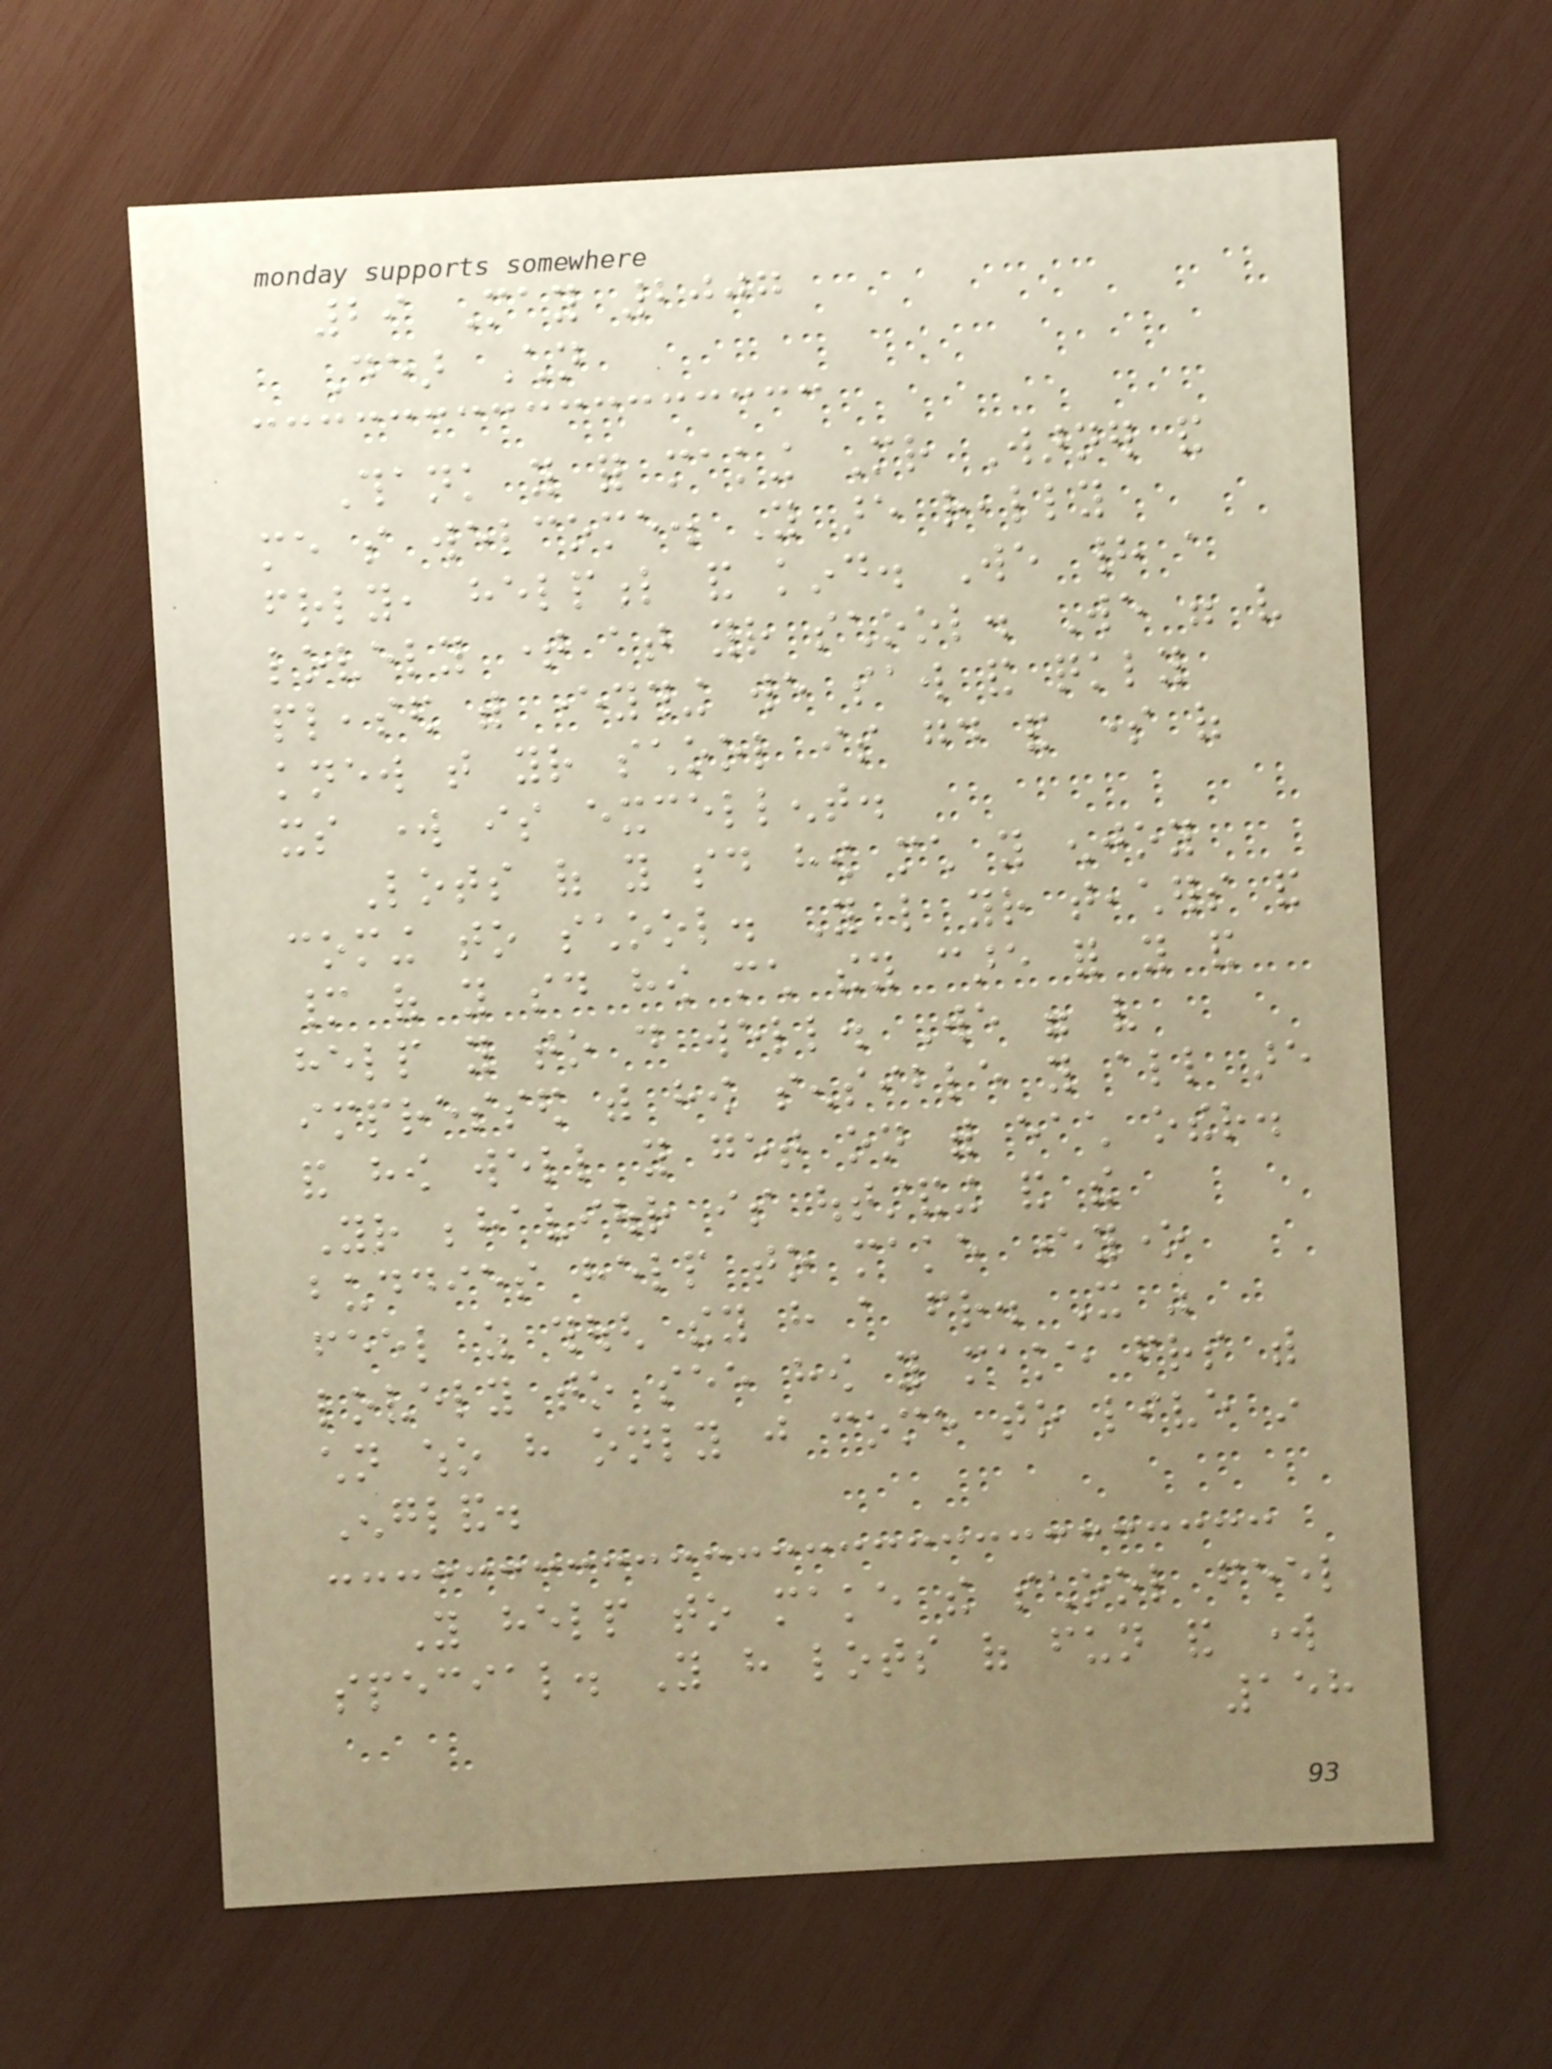29 May 2007
Dear Children
Thank you for making Mr Warner and
me so welcome. You are really
friendly, helpful and kind. We had a
lovely time at your school. We were very
pleased with everything we saw and quickly
knew that your school is good and some of
its work is excellent.
Lots of you said how much you enjoy
coming to school. You like your teachers and
many of you said how much they care for you and
help you to do well. We were very
impressed with how sensible you all are
and how well you get on with each other.
Your behaviour is outstanding and the
buddies help to make everyone
feel as though they have a friend. It was
lovely to see how you make friends with
children who have only just come to live in
England.
You help to make the school feel
special. You have lots of fun and work
158
